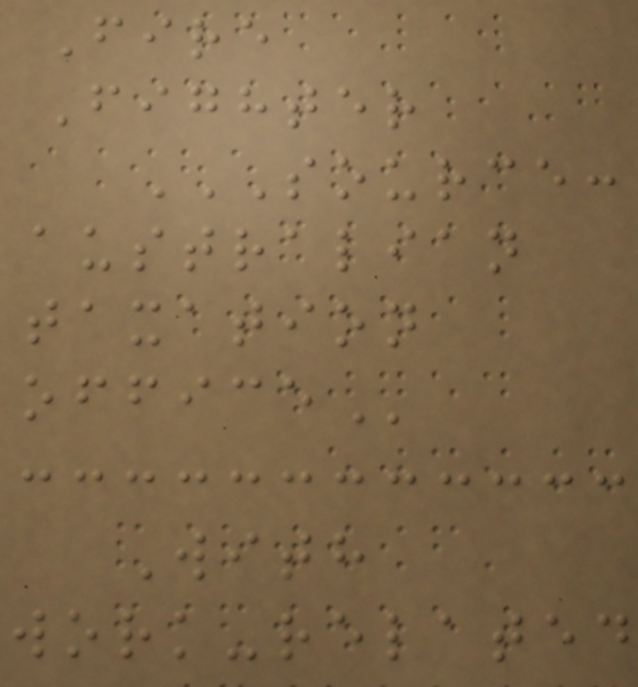Fire
Fighter
SOURCE:
AUSTRALIAN
TAXATION
OFFICE
With
work-related
